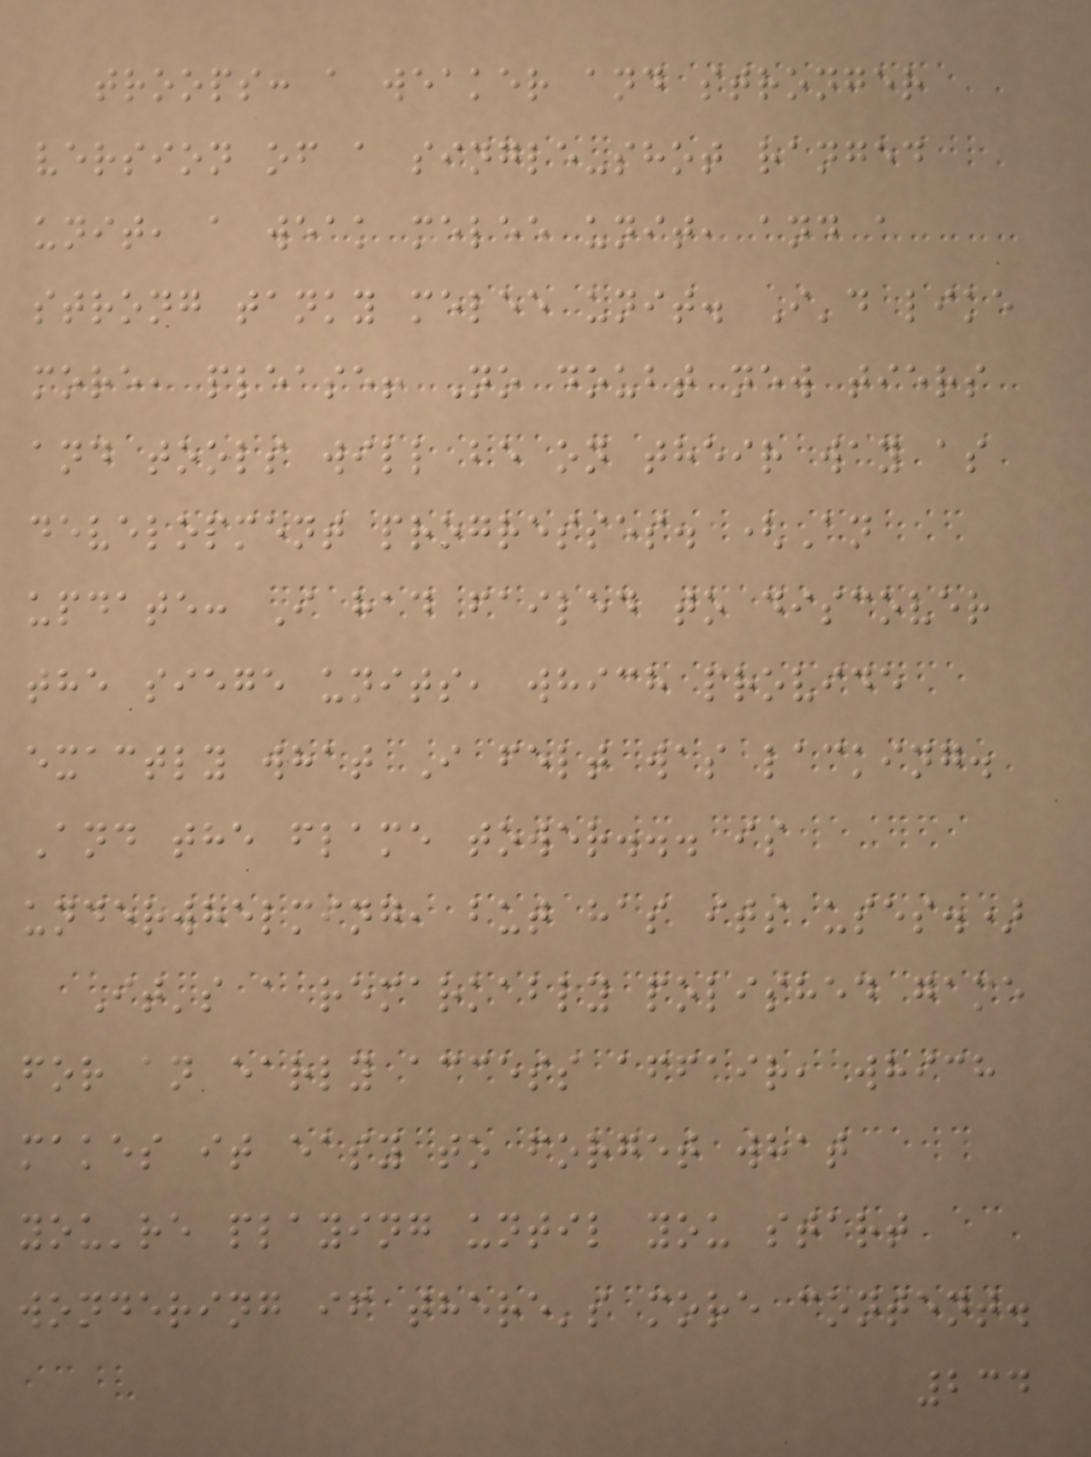troops: a weaker and stronger
version of a single-shot ranged
unit, a weak melee unit, and a
strong tanky melee unit. I'd like
more, please! No doubt new tiers
and tools will be on their way as
development progresses. (An
update: I had failed to discover
the siege units, which provide
exactly what I felt was lacking.
And the flame tower... is
underwhelming, but has its uses.)
It's a remarkably polished game
for an early access affair, which
makes it easy to forget what
you're playing until you start
wondering if there's more content.
234
